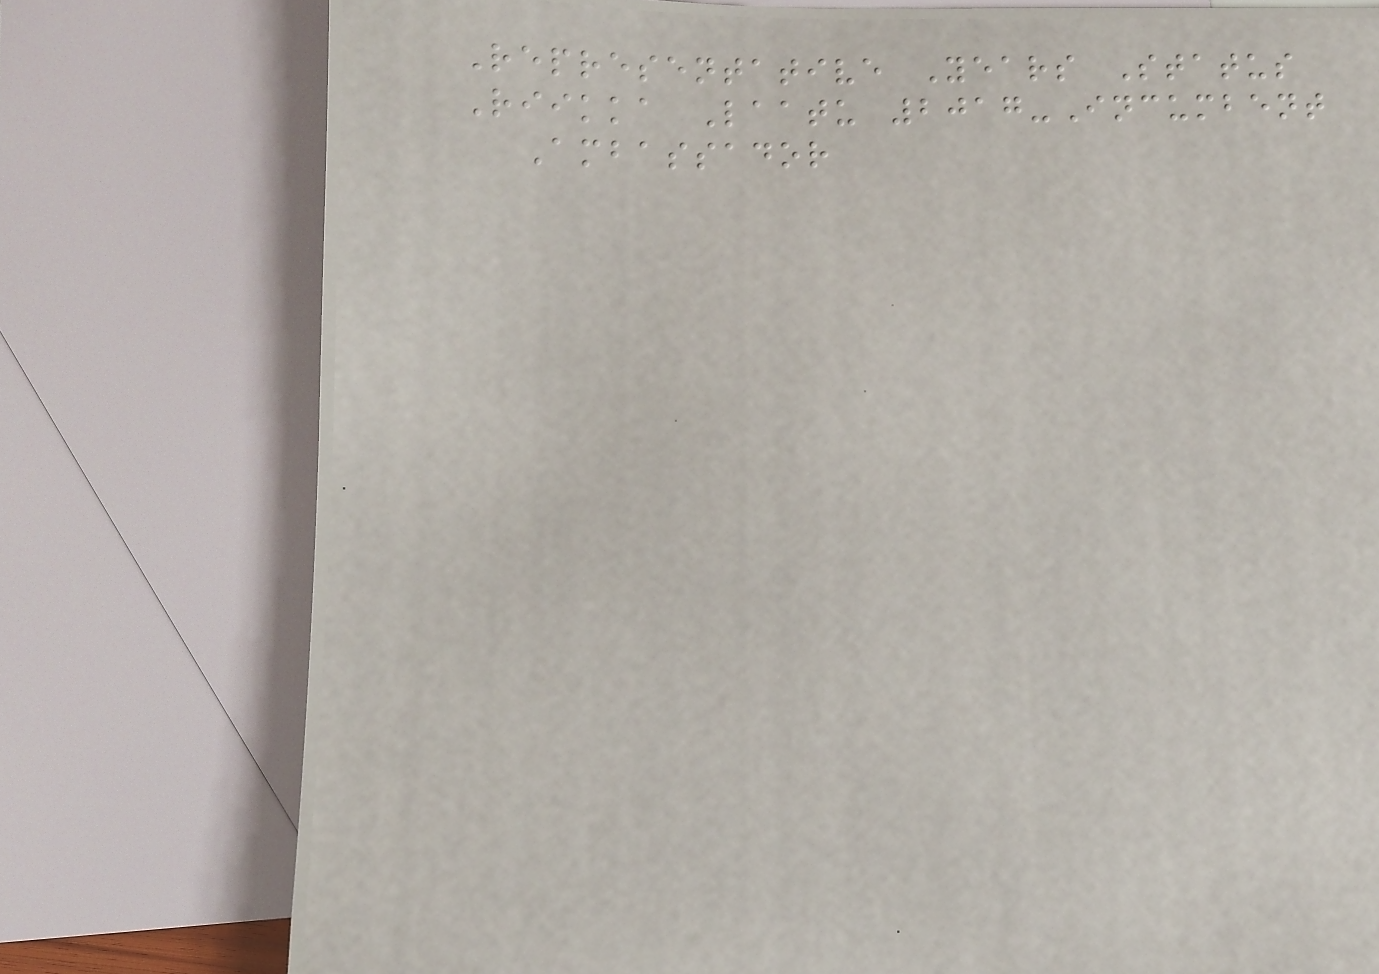Representative Years Status
Riikka Laatu 2017-Incumbent
Ambassador
